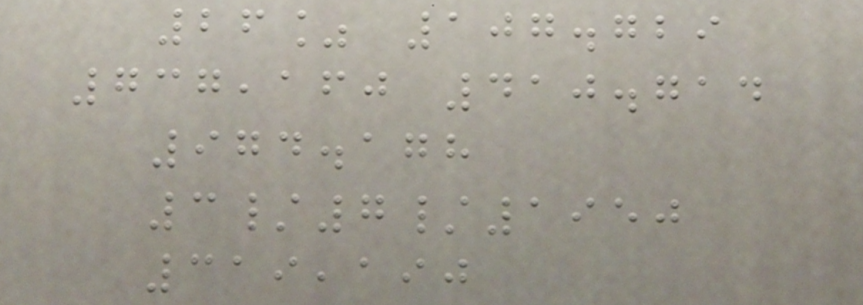26% 107.729
737,160 410.714
974.178
3/7/1950
319,190
